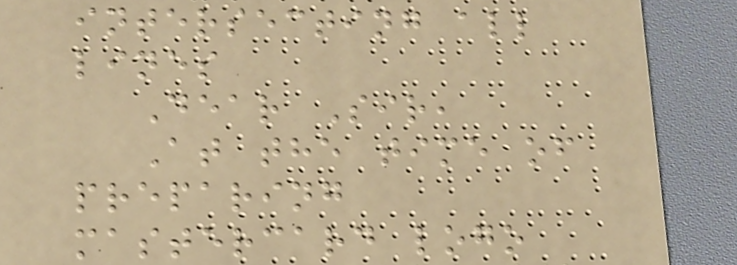intersecting all
lines
Dear Sir,
At the time of
preparing
mastercard logo
